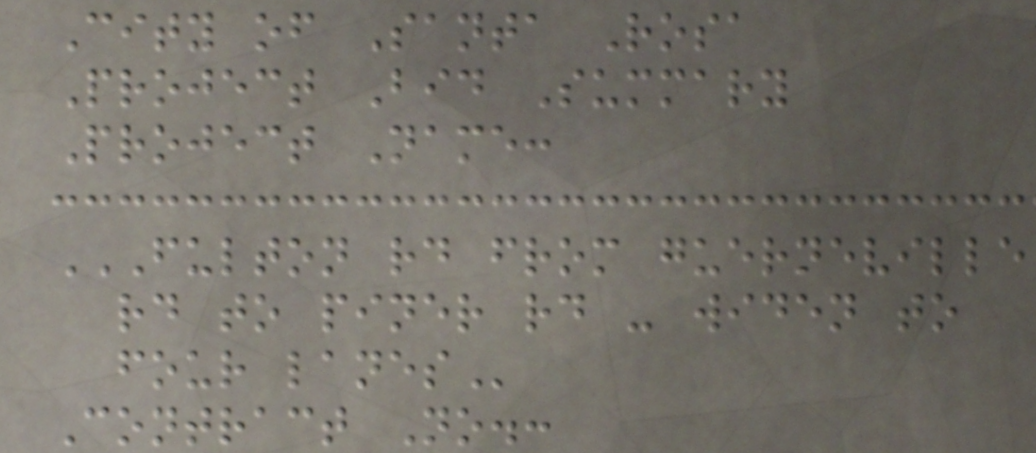City of Santa Rosa
Project Bid Summary
Project Name:
FULTON RD FROM GUERNEVILLE
RD TO PINER RD - WIDEN TO
FOUR LANES
Contract No.:
